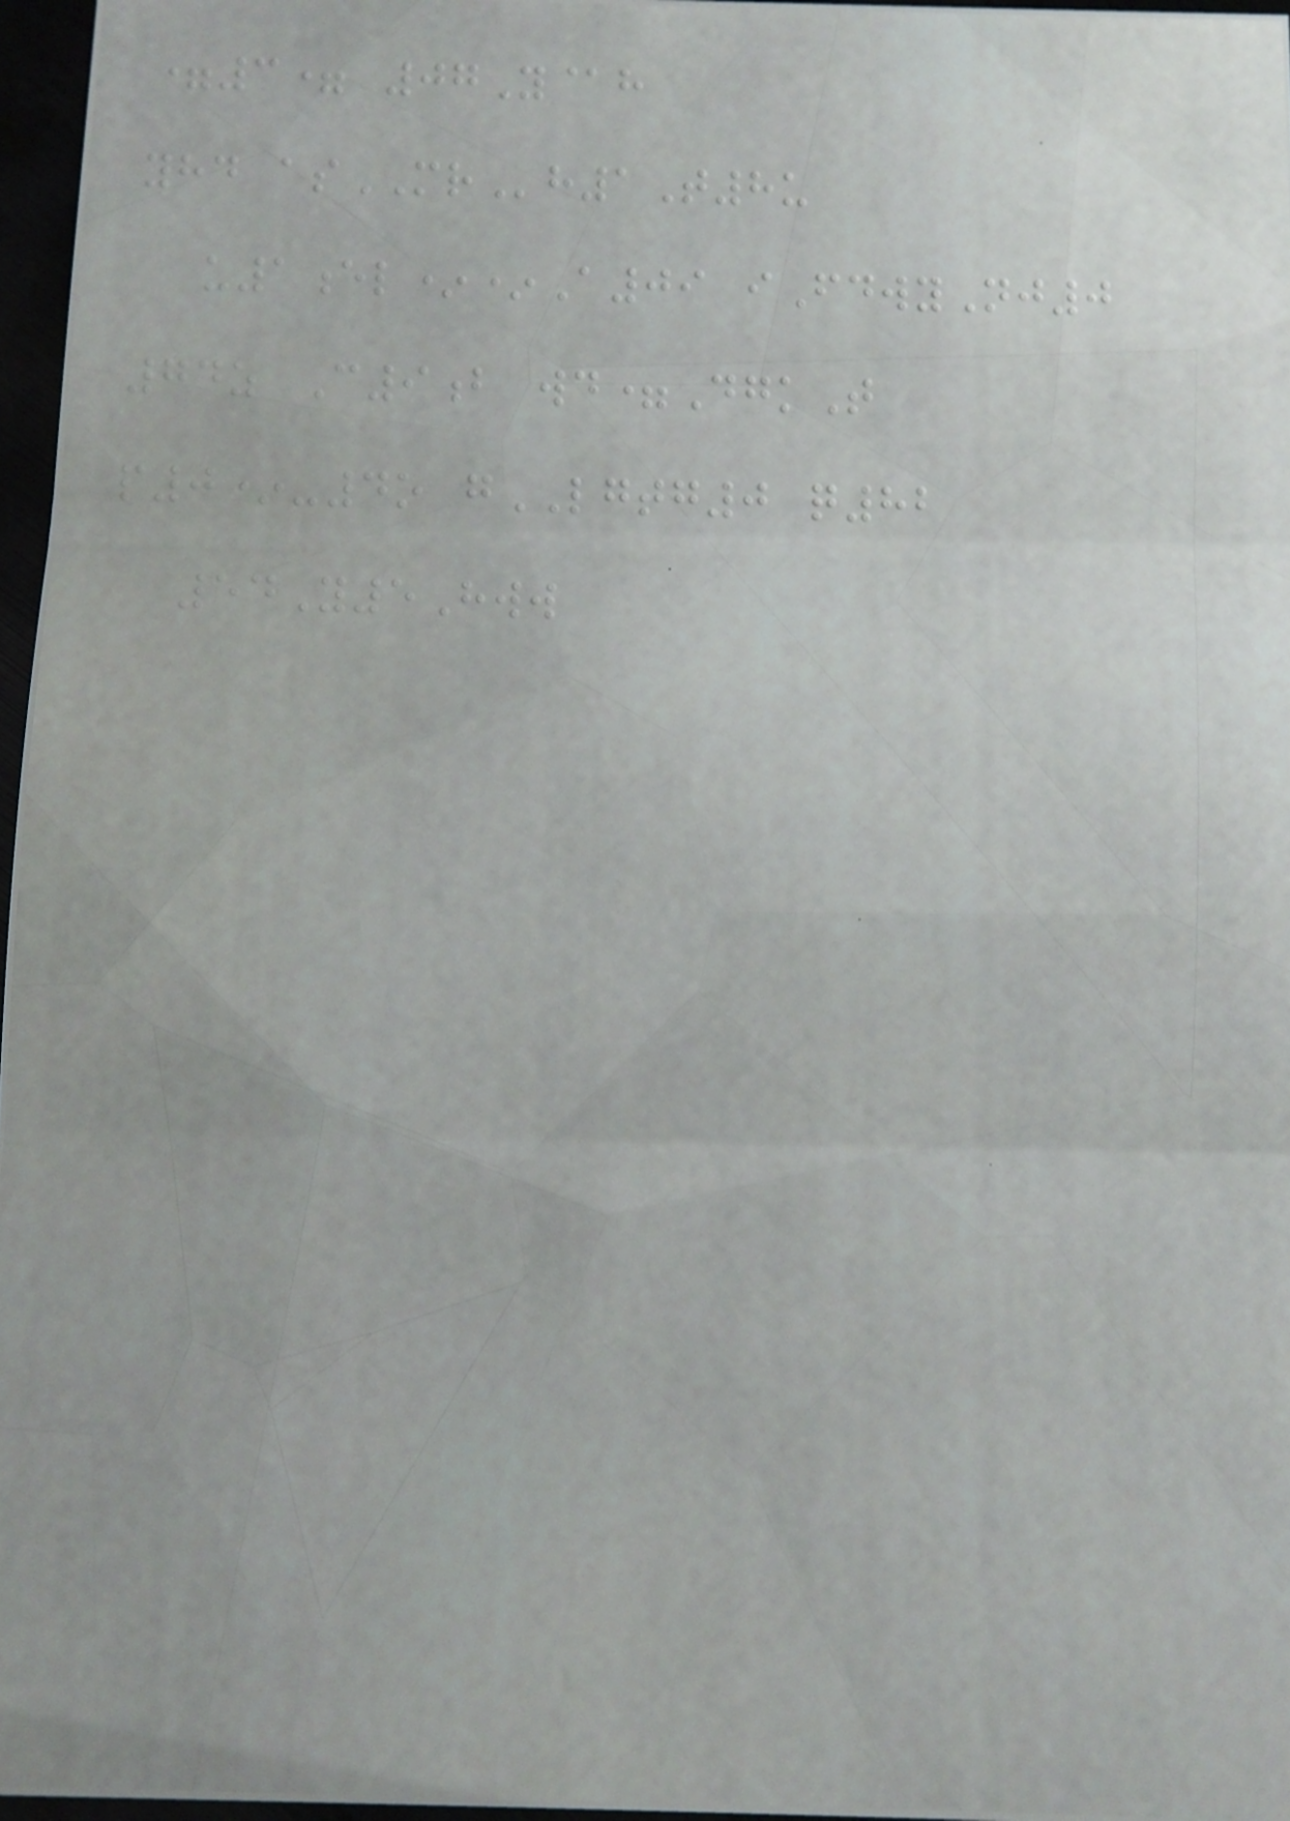=3= 07Y@h
yhd asMRh1T8u
u1el**A09 iFdwyNj0
74z C9b wd=DgkT
p0*-4o gLGTG0 q82
54Y5Hww
